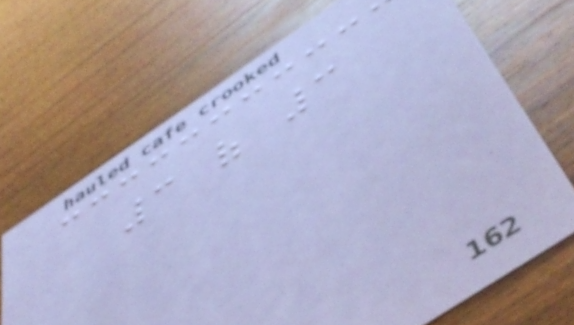3 of 3
